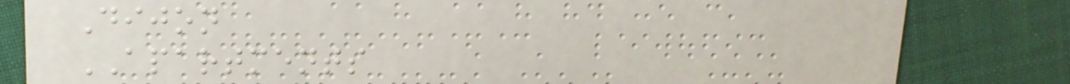Dijon
APARTMENTS
